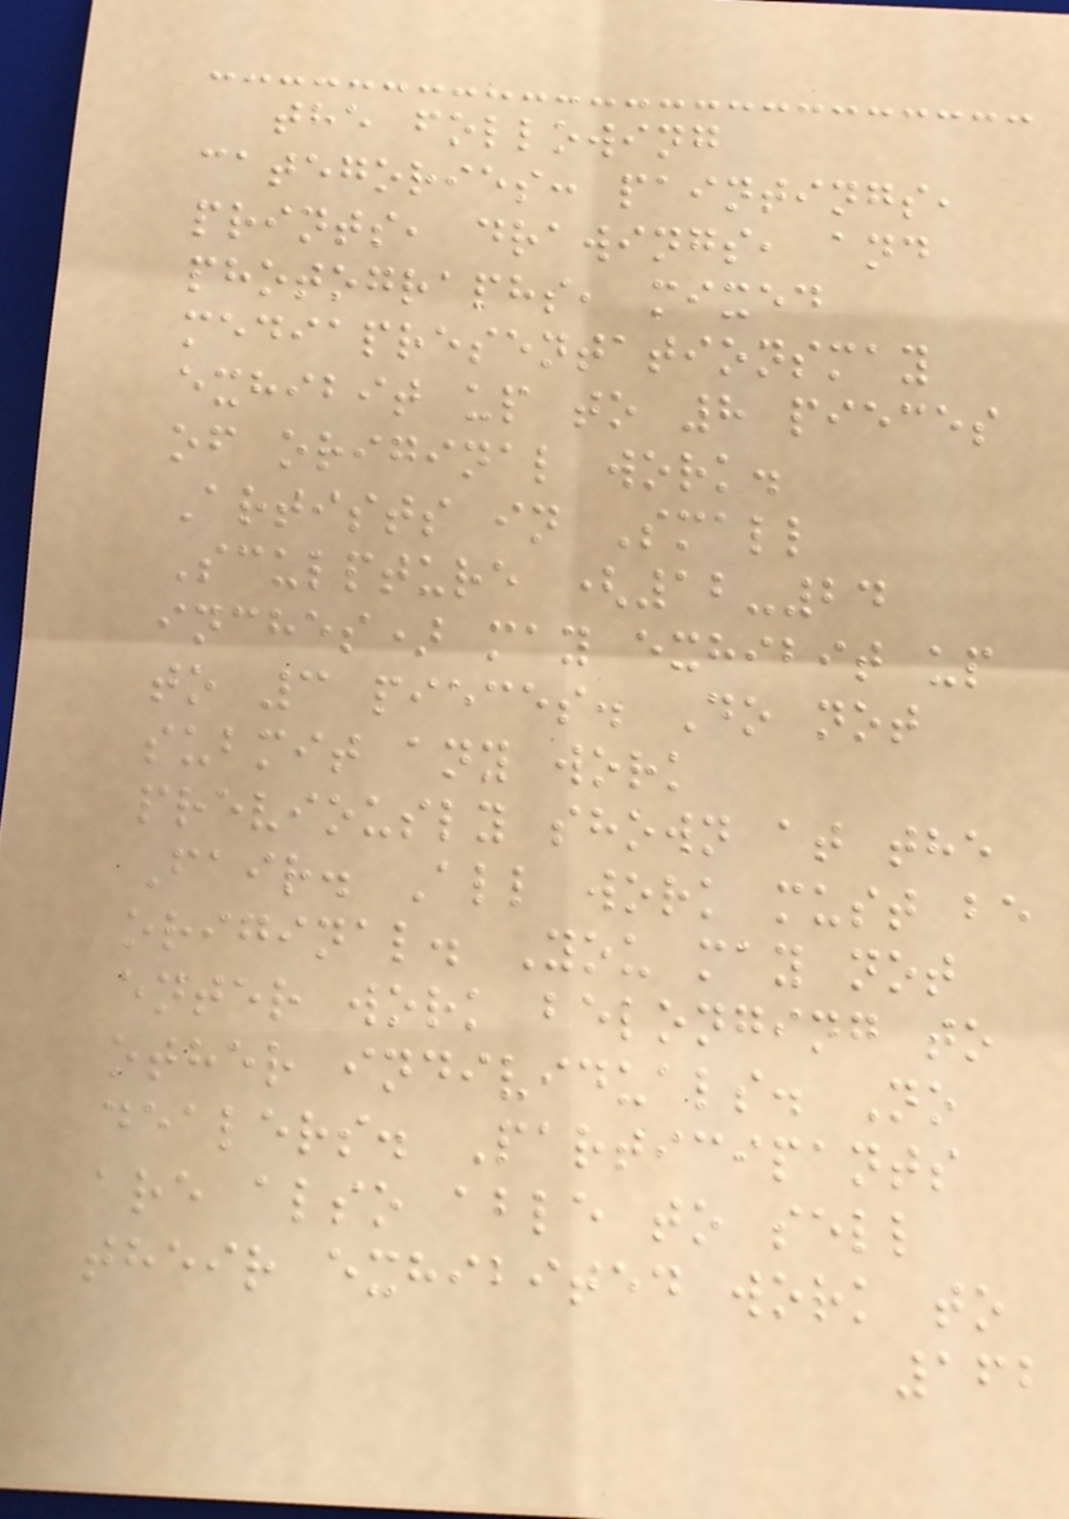the following
categories: paintings,
prints, drawings, and
photographs, mixed
mediapresentationsmay
exhibit up to 8 pieces
of original work.
Artists in Small
Sculpture (12-24
inches) may exhibit up
to 3 pieces. Do not
submit any work
previously shown at the
Fair. All work must be
original. You may not
enter work belonging to
other individuals. No
dealers. Participants
are also able to sell
their exhibited work to
162
